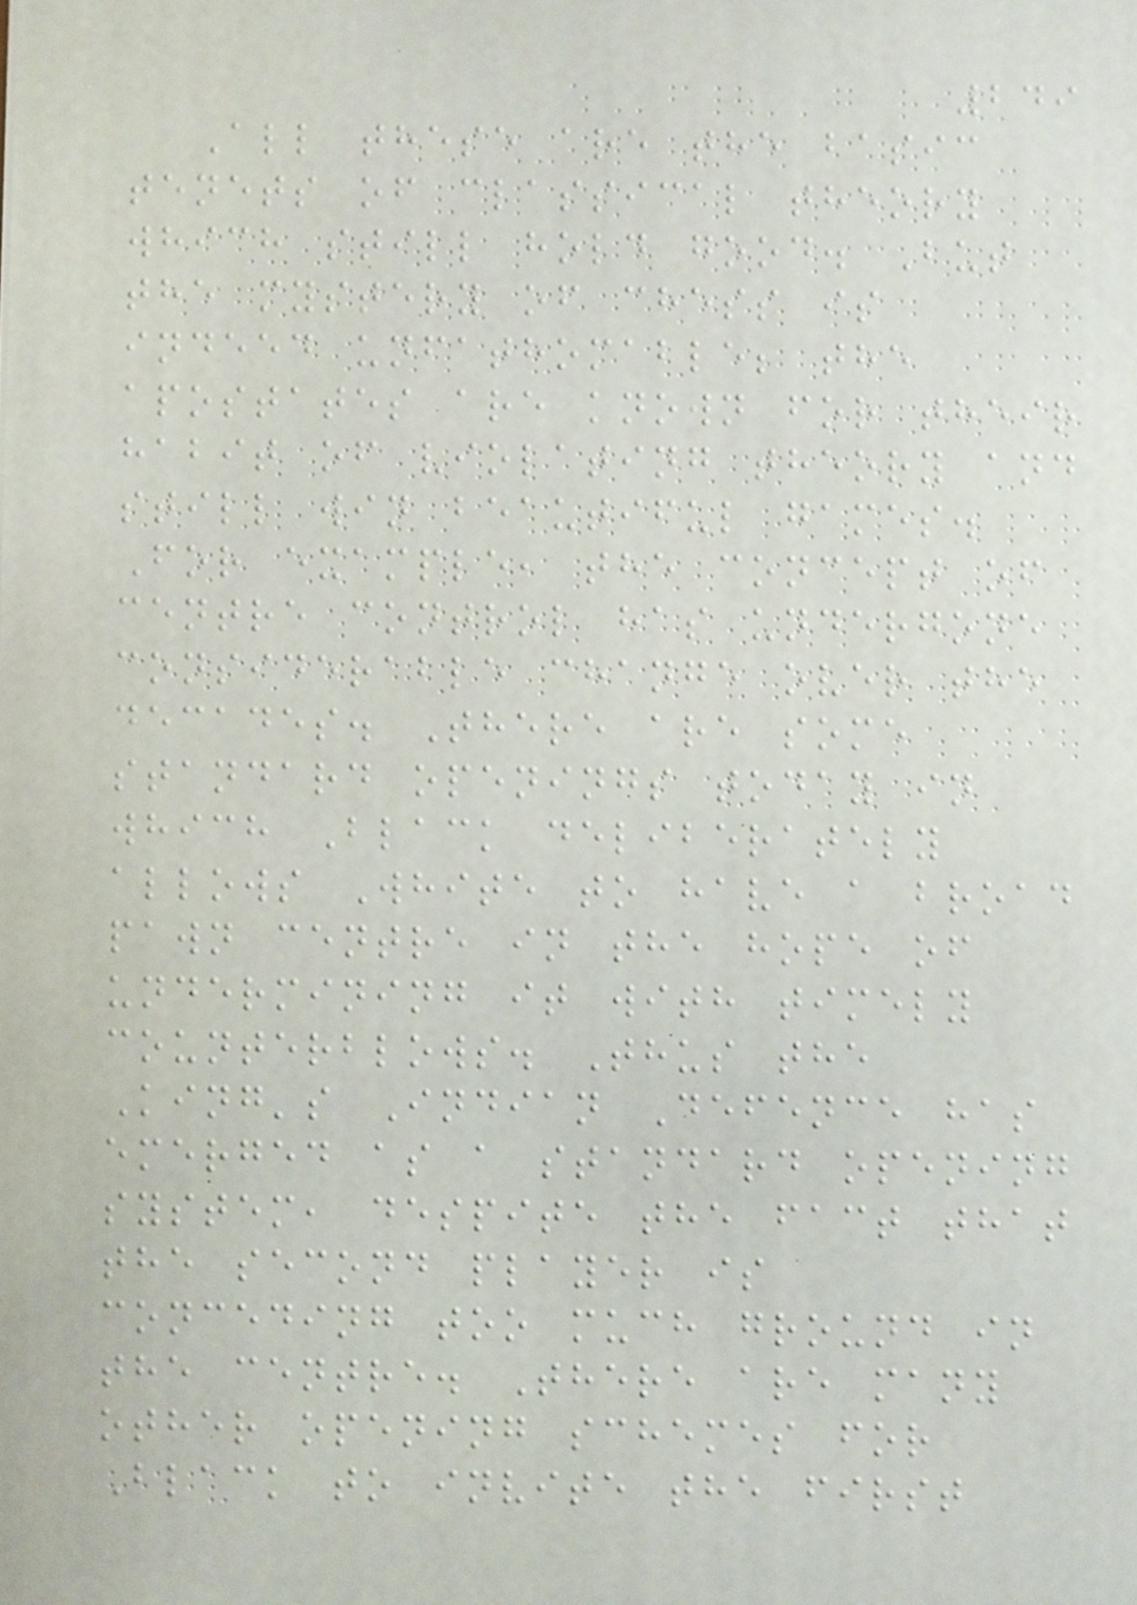249
All these are the basic
tenets of classical theory
which still hold good. But
the mystery of chess is
indeed unfathomable; the
apostates are known for their
habit of violating theory and
still win beautiful games.
For example, the concept of
centre control has undergone
considerable change over the
decades. There are some
standard openings today in
which Black deliberately
allows White to have a broad
pawn centre in the hope of
undermining it with timely
counterblows. Thus the
King's Indian Defence has
emerged as a standard opening
system, despite the fact that
the second player is
conceding too much ground in
the centre. There are many
other opening schemes for
Black to invite the first
